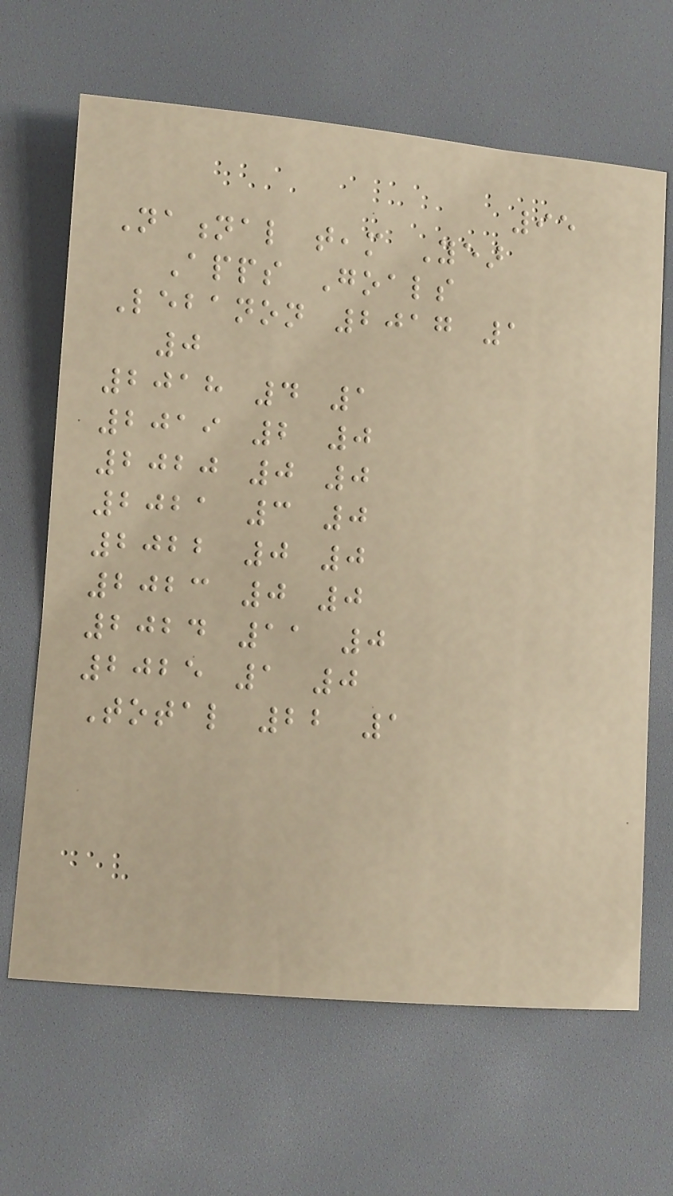95
National team Year
Apps Goals
Lebanon 2017 1
0
2018 4 1
2019 2 0
2020 0 0
2021 3 0
2022 0 0
2023 0 0
2024 11 0
2025 1 0
Total 22 1
